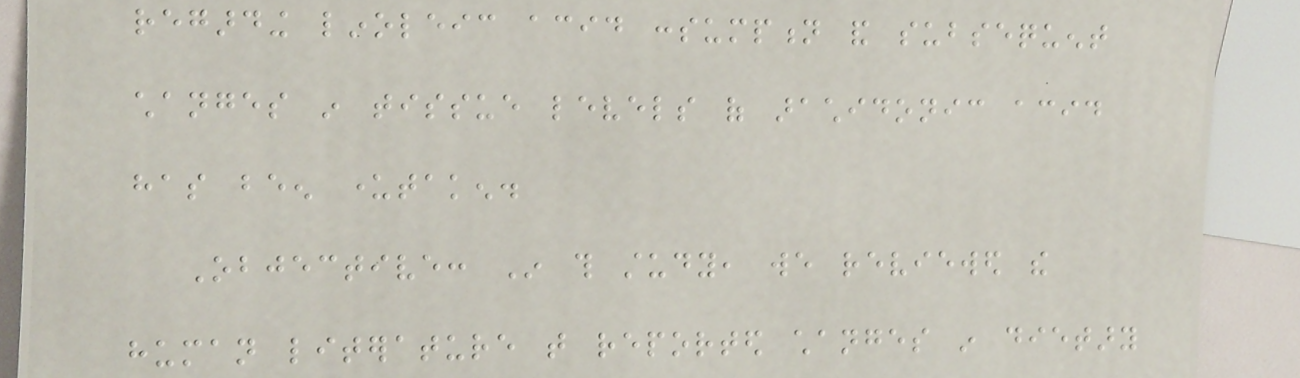regarding linoleic acid consumption and subsequent
changes in tissue levels of arachidonic acid
has been undertaken.
Objective: In this study, we reviewed the
human literature that reported changes in dietary
